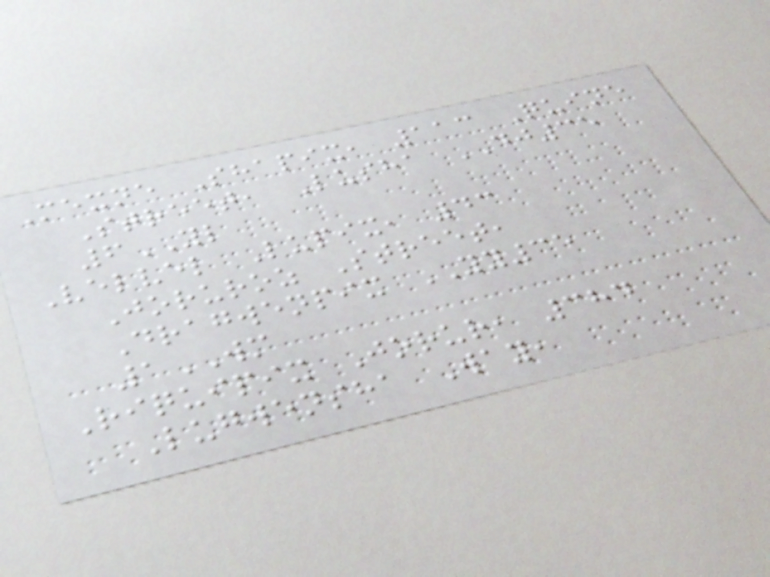Mexne Shapix, 113 Quine
Street, Lusha DJ35
6YL
Velvel Lupix, 43
Joruroz Street,
Dragwenpix YY35
1WM
Riquipix Jorur, 384
Lugwensha Way,
